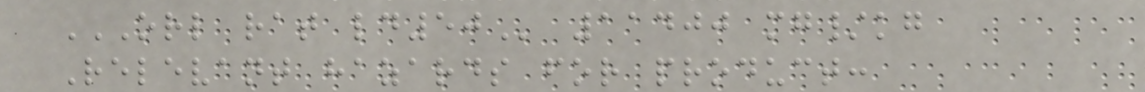ORL RAT LD50 11400 mg/kg
Relevant hazards for product:
